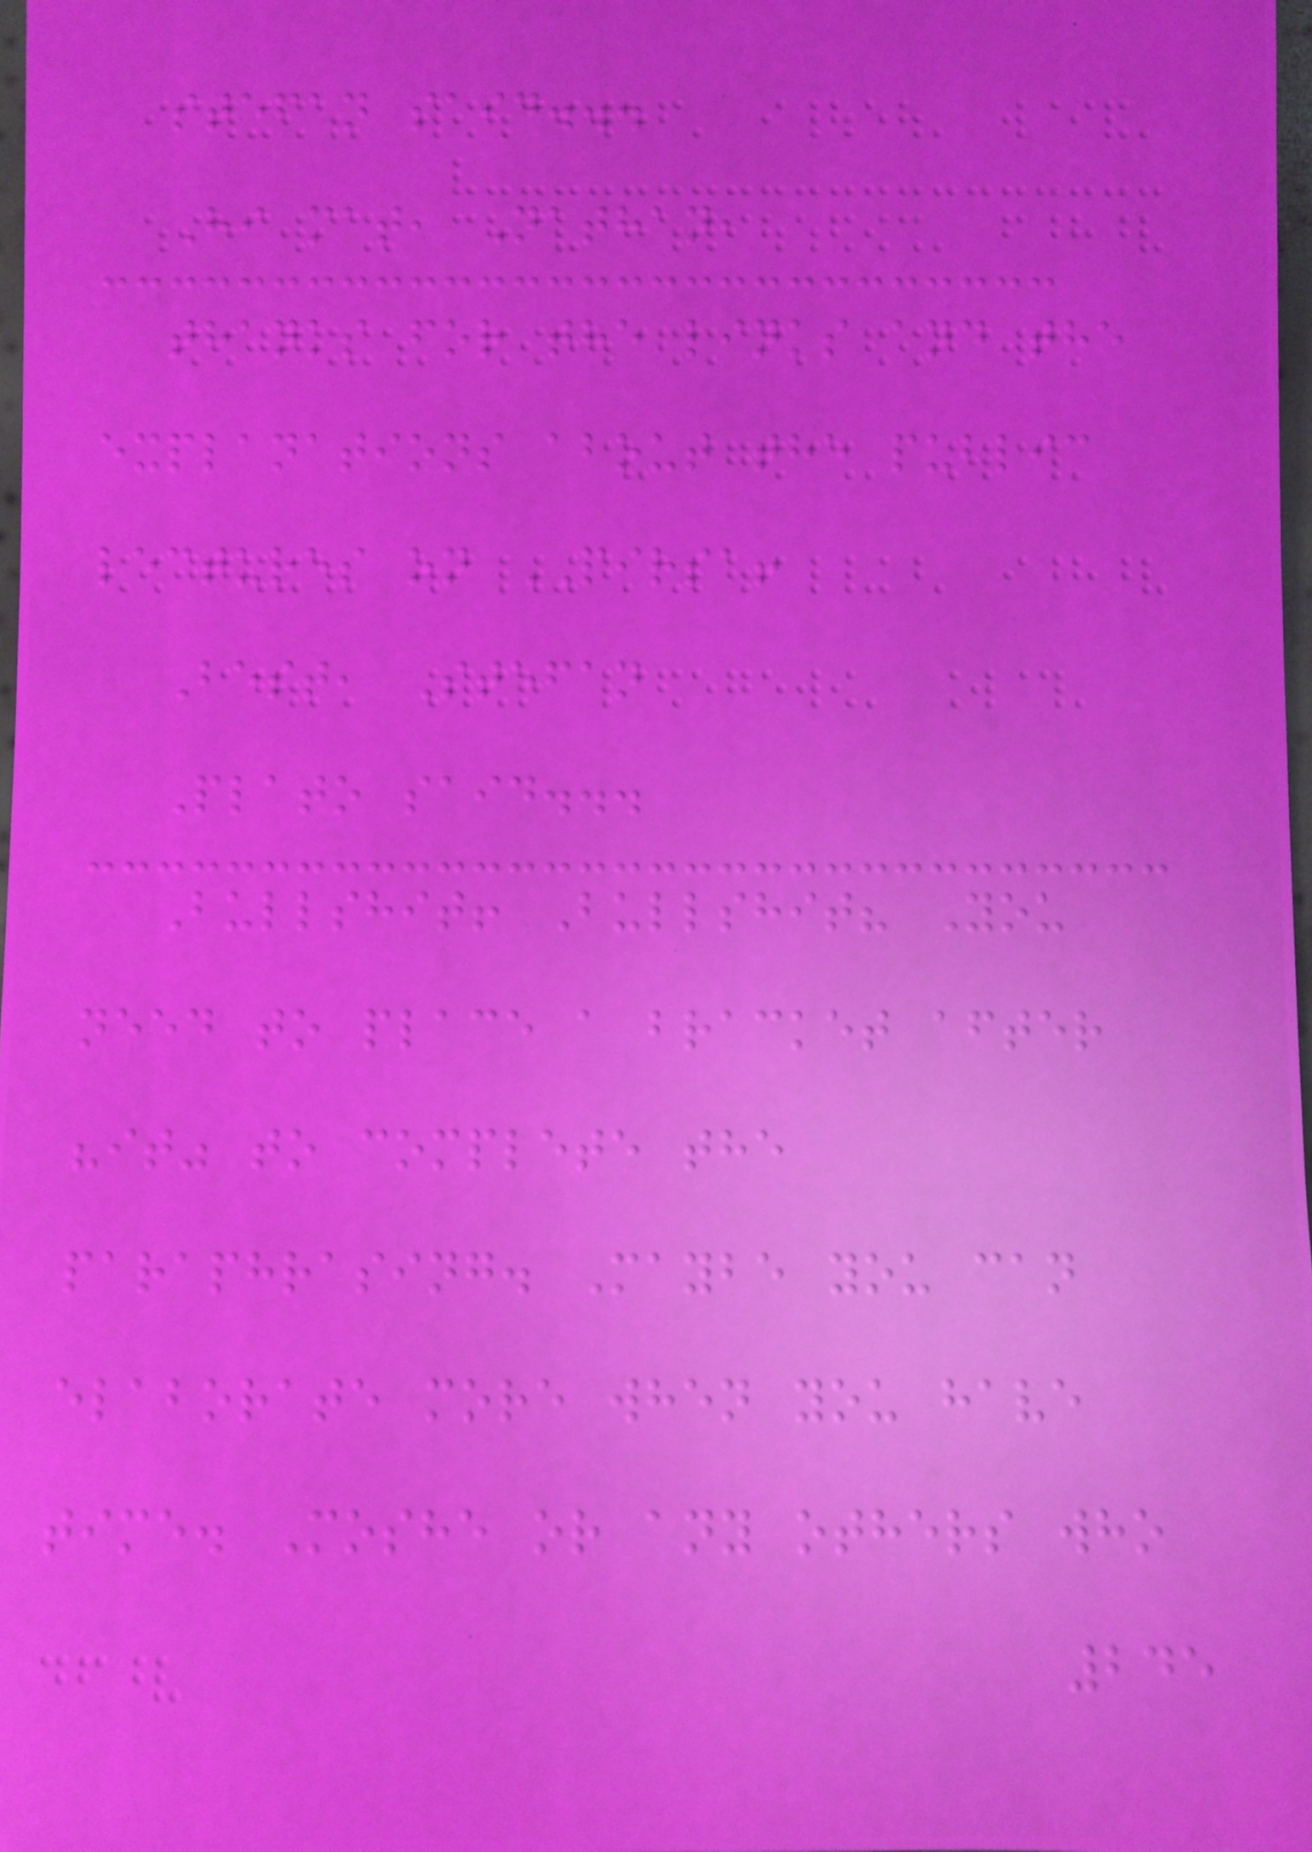stefan said...
Hi mat, Nathan,
thanks for the links and the
explanations about the public
lectures on PIRSA!
Best, Stefan
Plato said...
Bullshit! Bullshit? You
need to place a bracket after
"it" to complete the
paraphrasing. Maybe you can
elaborate more when you have
time. Moshe or any others who
245
